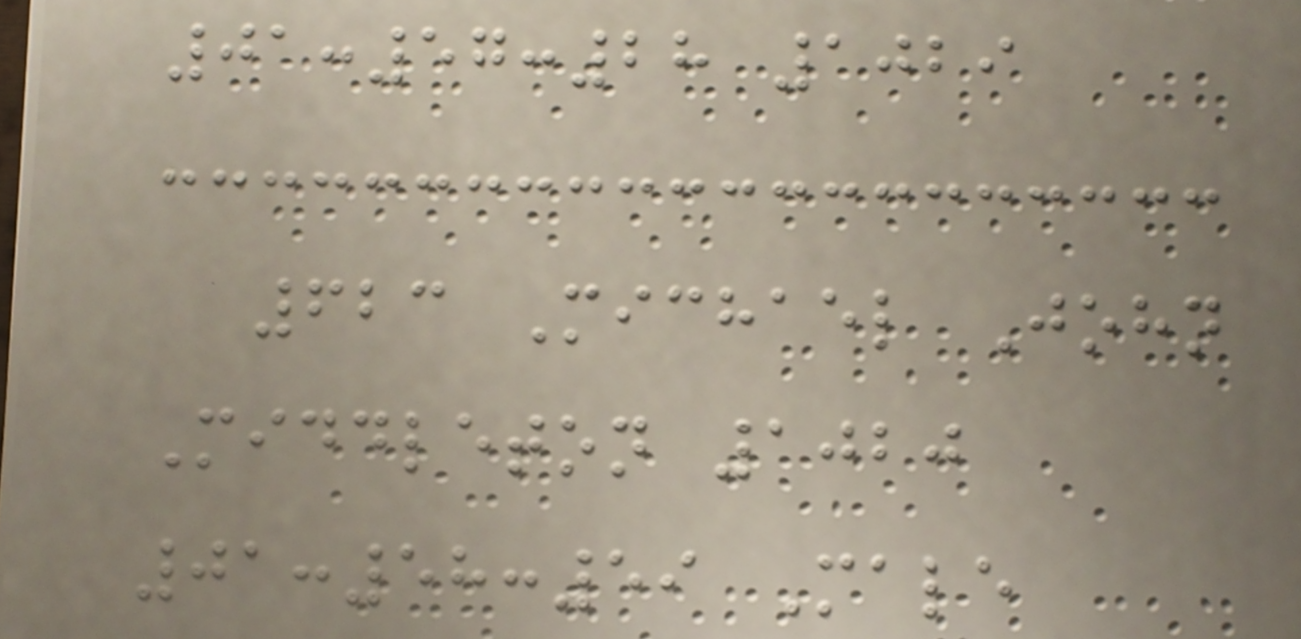01:57:28 1029
623 Michael John
Middleton 1020
01:58:59 Male
